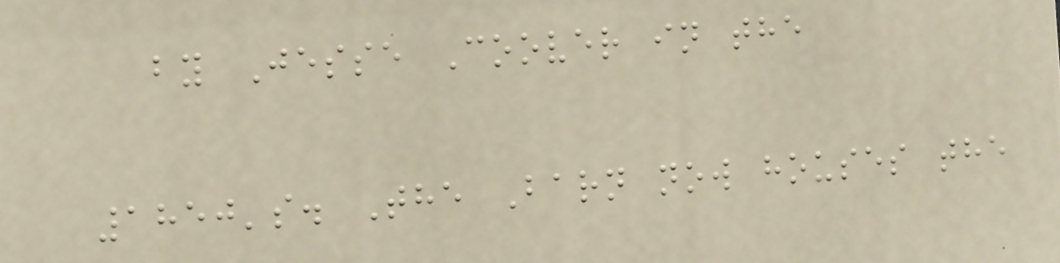by Jesse Coover in the
1850's. The Barn now houses the
